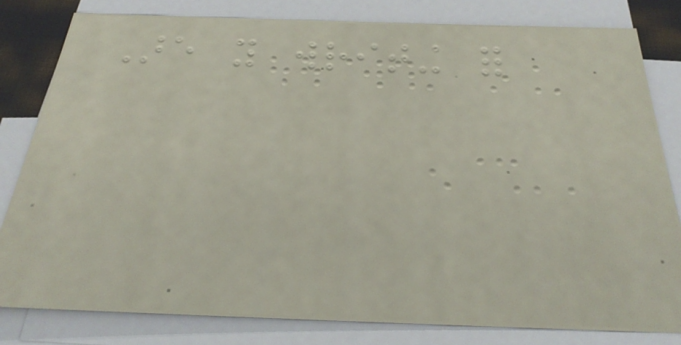Are you writing for
